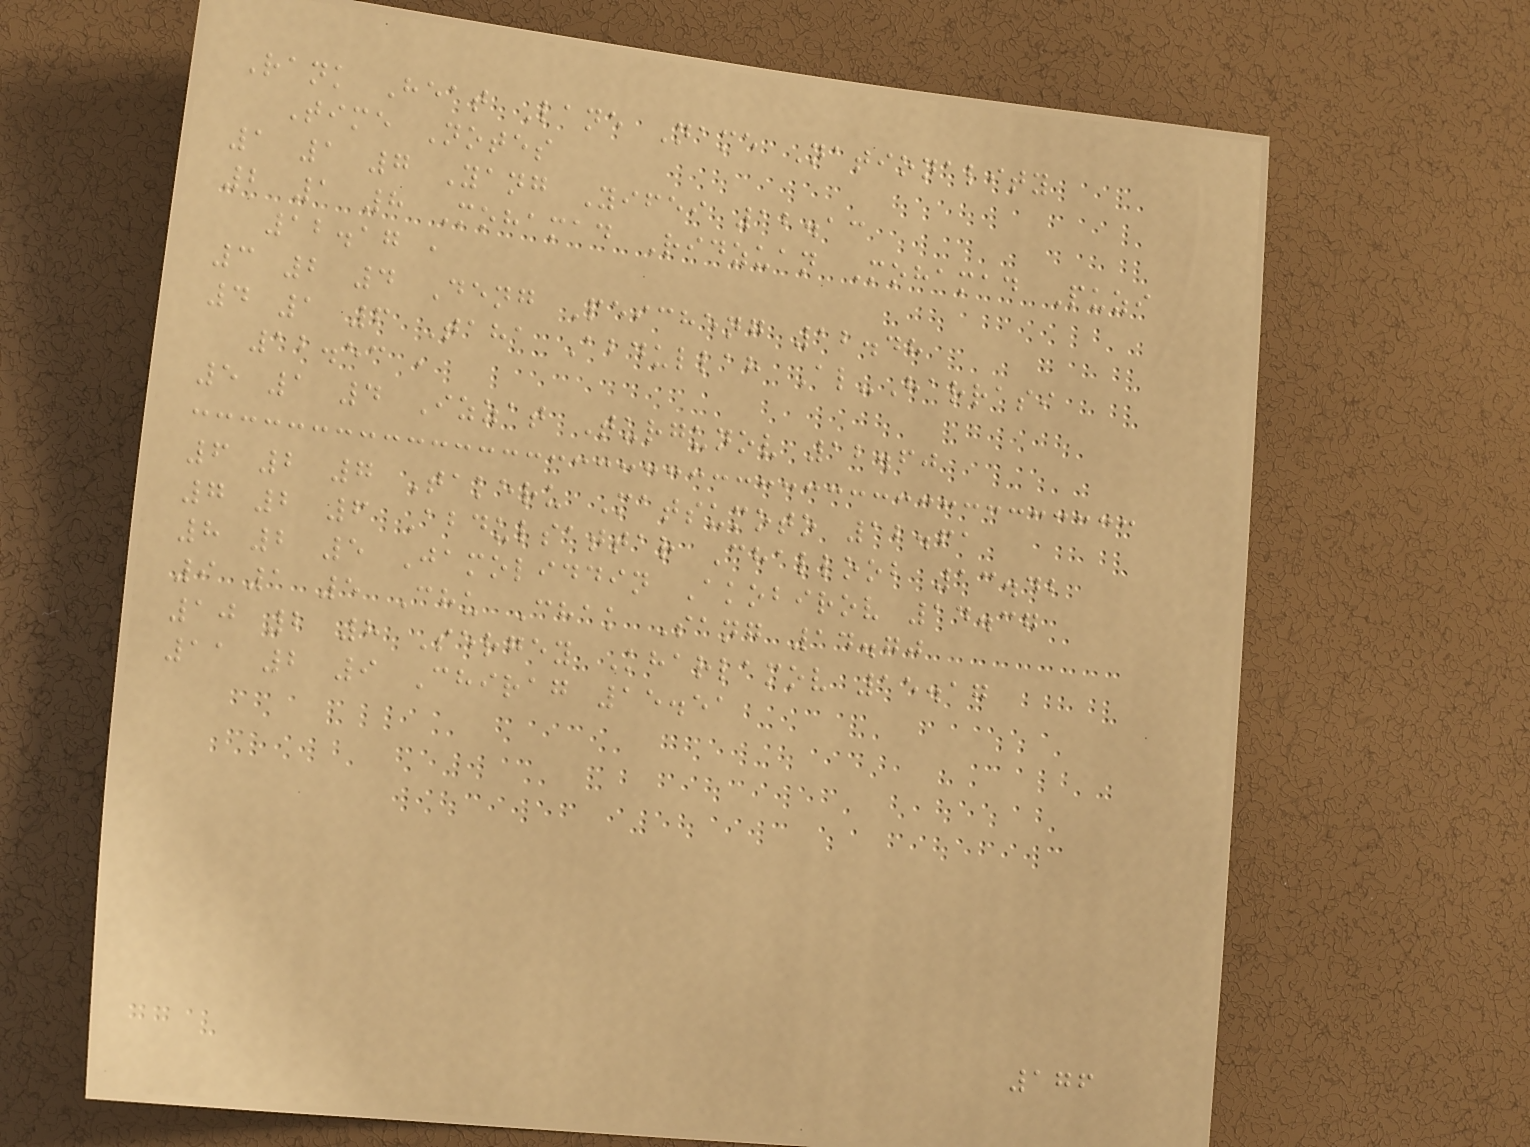Rank Heat Lane Name Nationality
Time Notes
1 1 7 Yang Yifei 12.13
2 1 8 Mohamad Ridzuan Mohamad Puzi
12.17 ,
3 2 4 Deng Peicheng 12.48
4 1 6 Taha Abdullah Al-Harrasi
12.53 ,
5 1 4 Izzat Turgunov 12.60
6 2 7 Takeru Matsumoto 12.61
7 2 6 Abdulsattar Challoob 13.42
8 2 5 Jamoliddin Akobirov 14.37
9 1 5 Chu Chak Sang 14.70
10 2 8 Sergey Kharlamov 15.17
11 2 9 Chirag 15.51
176
